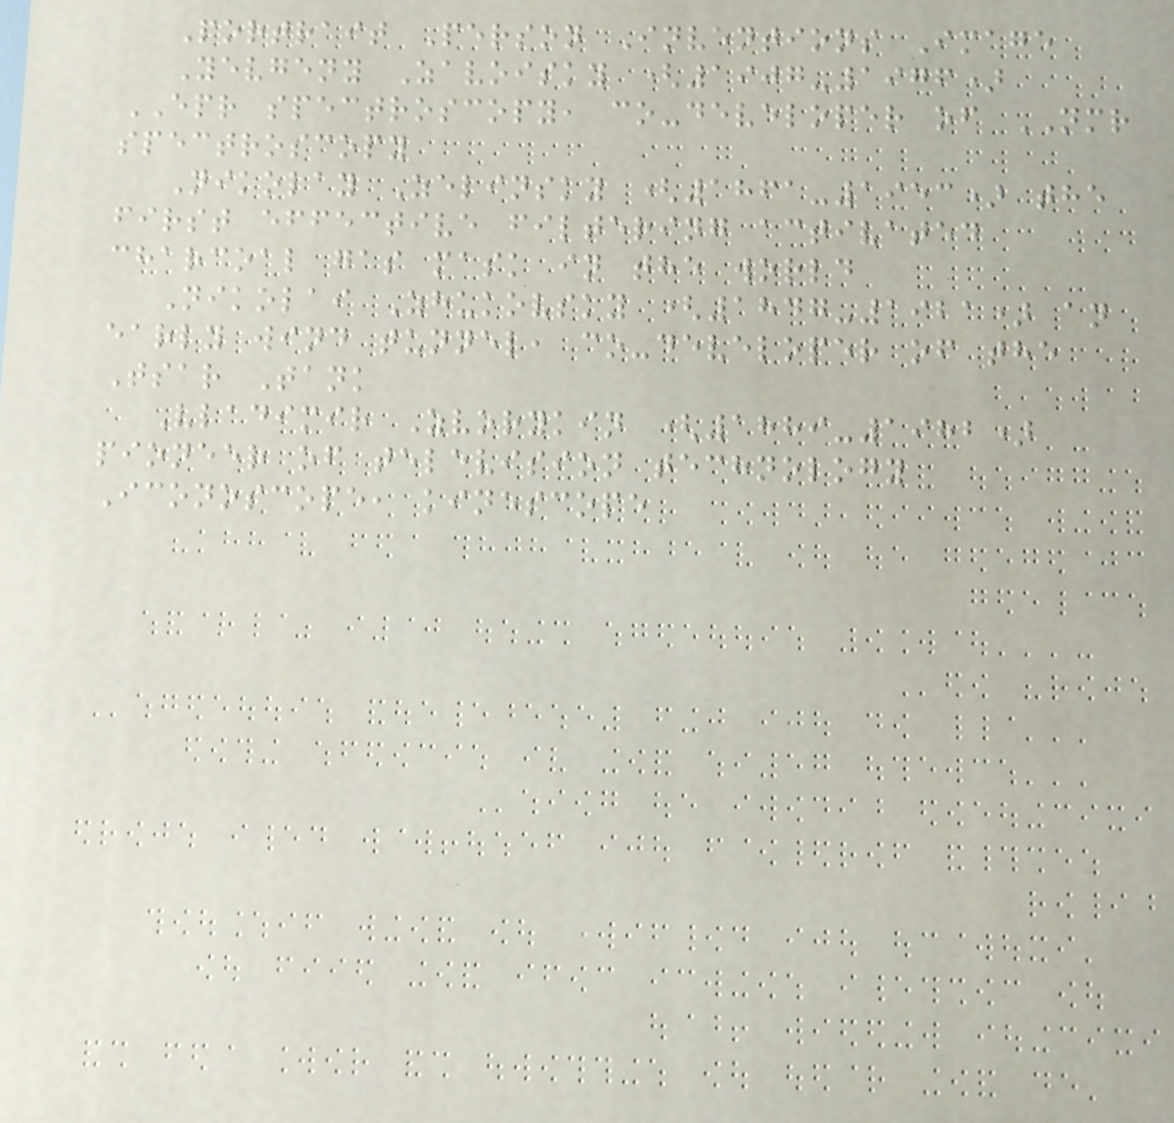Portrait Person Inventions Image
Yevgeny Zavoisky (1907-1976)
EPR spectroscopy, co-developer of NMR
spectroscopy
Nikolay Zelinsky (1861-1953) the
first effective filtering activated
charcoal gas mask in the world
Nikolai Zhukovsky (1847-1921) an
early wind tunnel, co-developer of the
Tsar Tank
Vladimir Zvorykin (1889-1982)
pioneer of television technology
Iconoscope, kinescope
